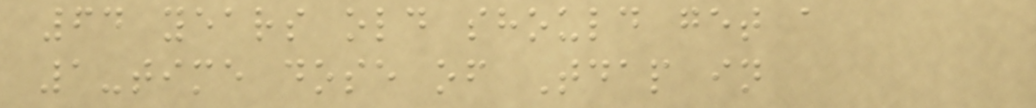64 years old should get a
1-time dose of Tdap in
